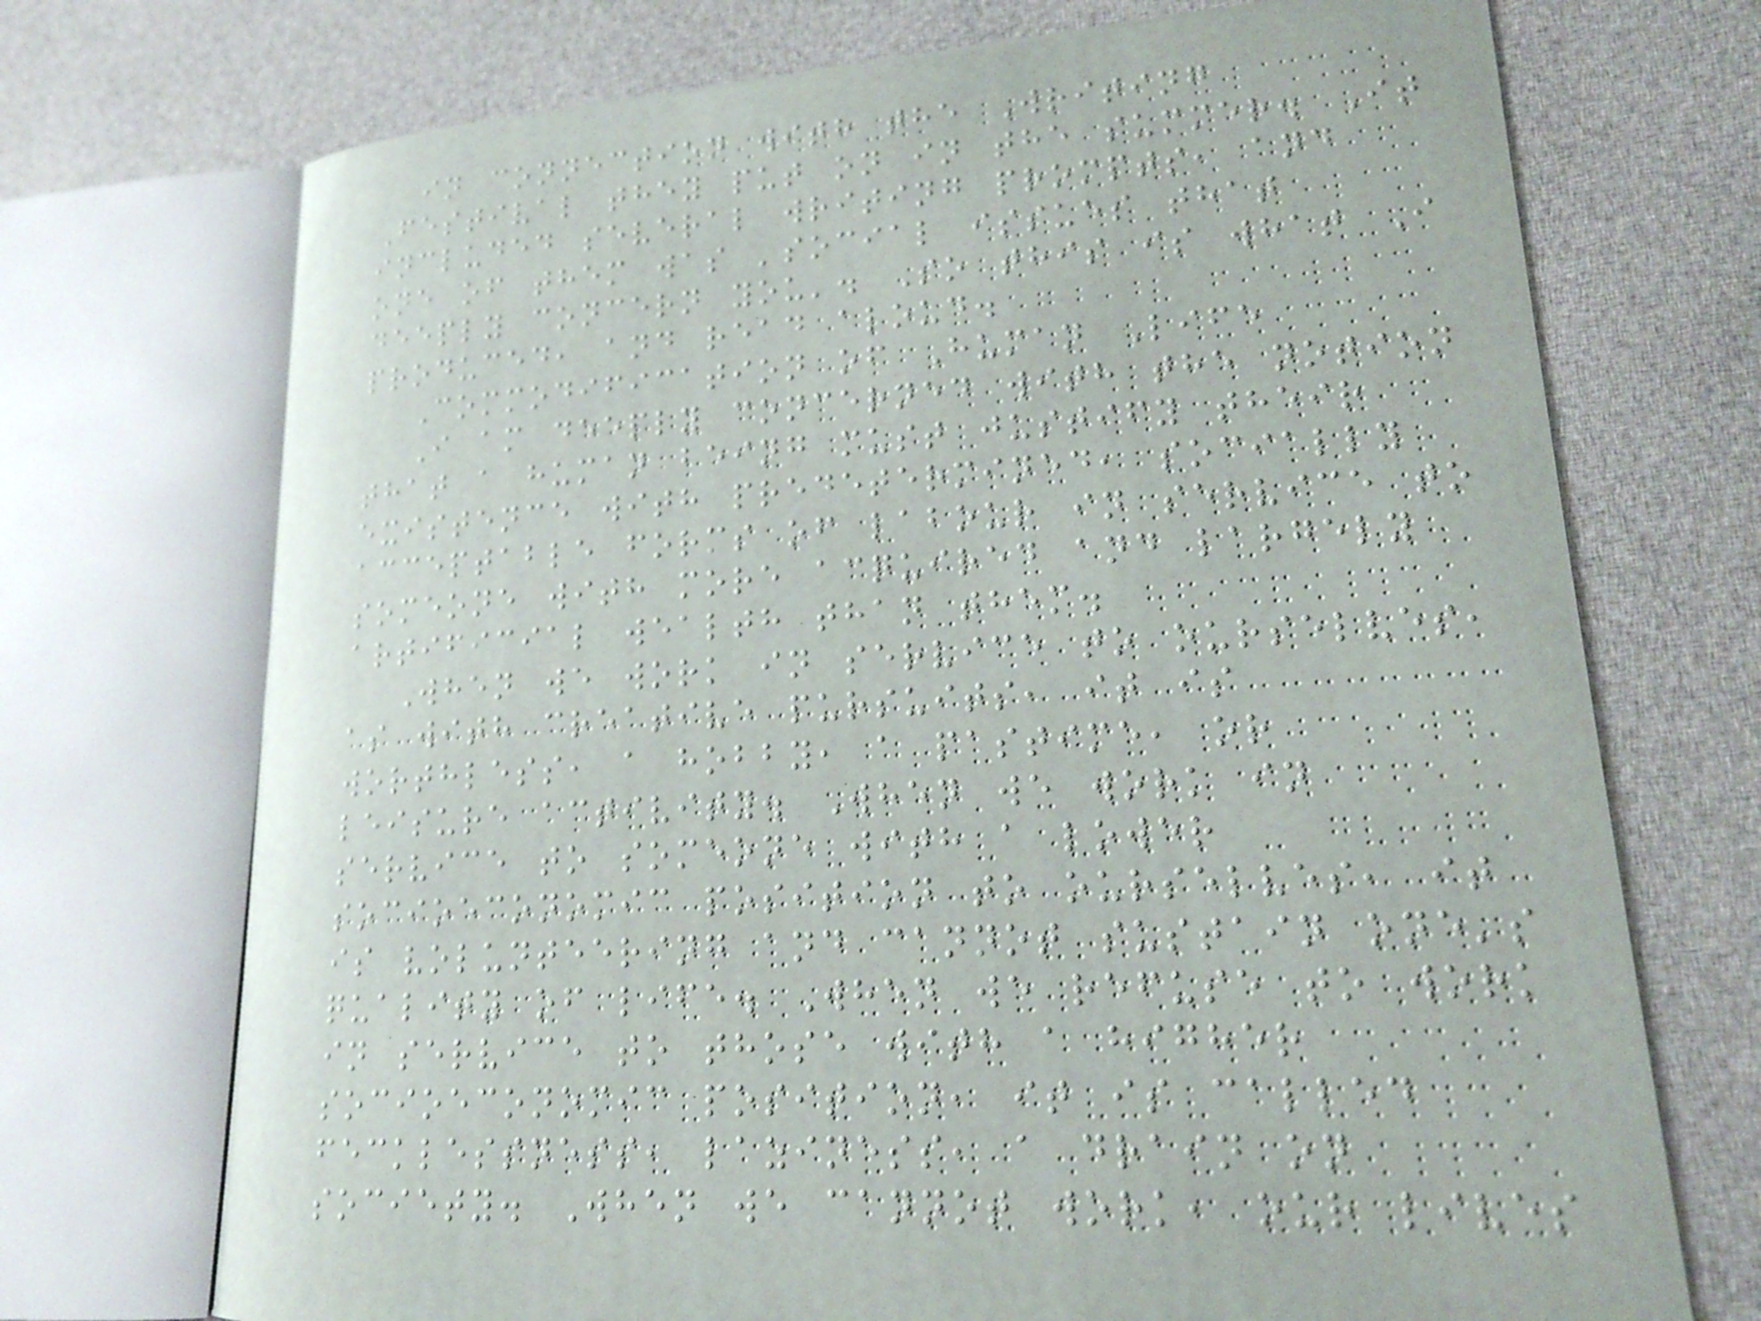in connection with the Writing
Festival they put on in the summer. It
included several writing prompts, and
one of them was 'social issues that
deeply concern you'. So this is what I
produced, and read aloud.
Commodification of Human Life
I am deeply concerned with the notion
that a human being must justify their
existence with predetermined, socially
acceptable forms of labour in service to
someone with more acquired and largely
artificial wealth than them.
When we work in service to ourselves,
as with creative pursuits, it is
worthless, a hobby, a pastime, or
leisure activity. When we work in
service to someone with a lower
socioeconomic position to ourselves, it
is volunteering and cannot sustain one's
quality of life. When we refuse to work
in service to those with a higher
socioeconomic position, it is called
fecklessness, laziness, a drain on
society. When we cannot work, our lives
